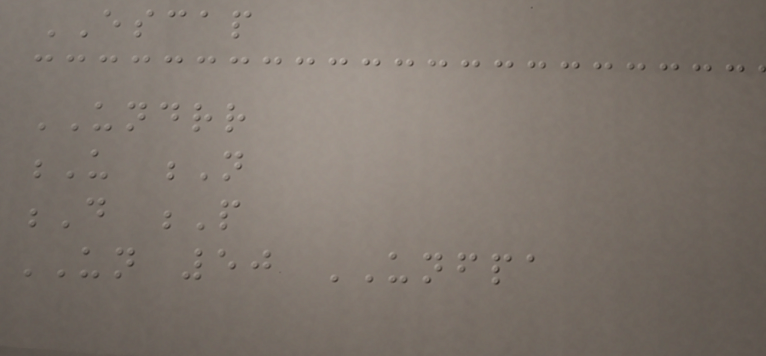ESCAP
UNDRR
U N
D P
UN 50 UNFPA
